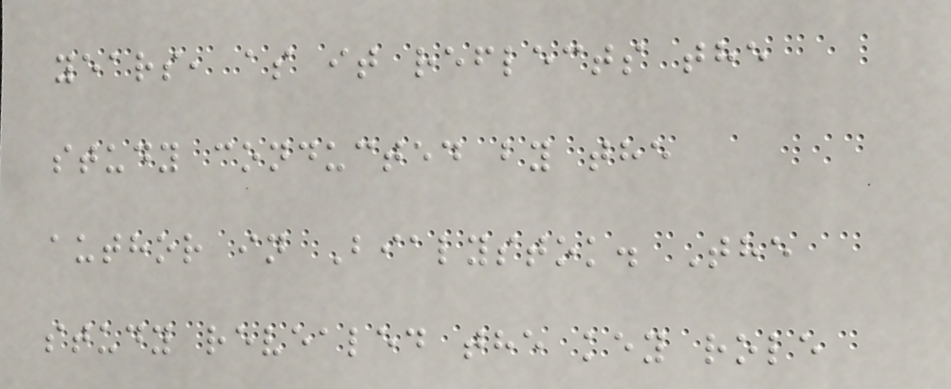years, as it reflects the
study conducted by the
author in Bialystok. The
study revealed the key role
